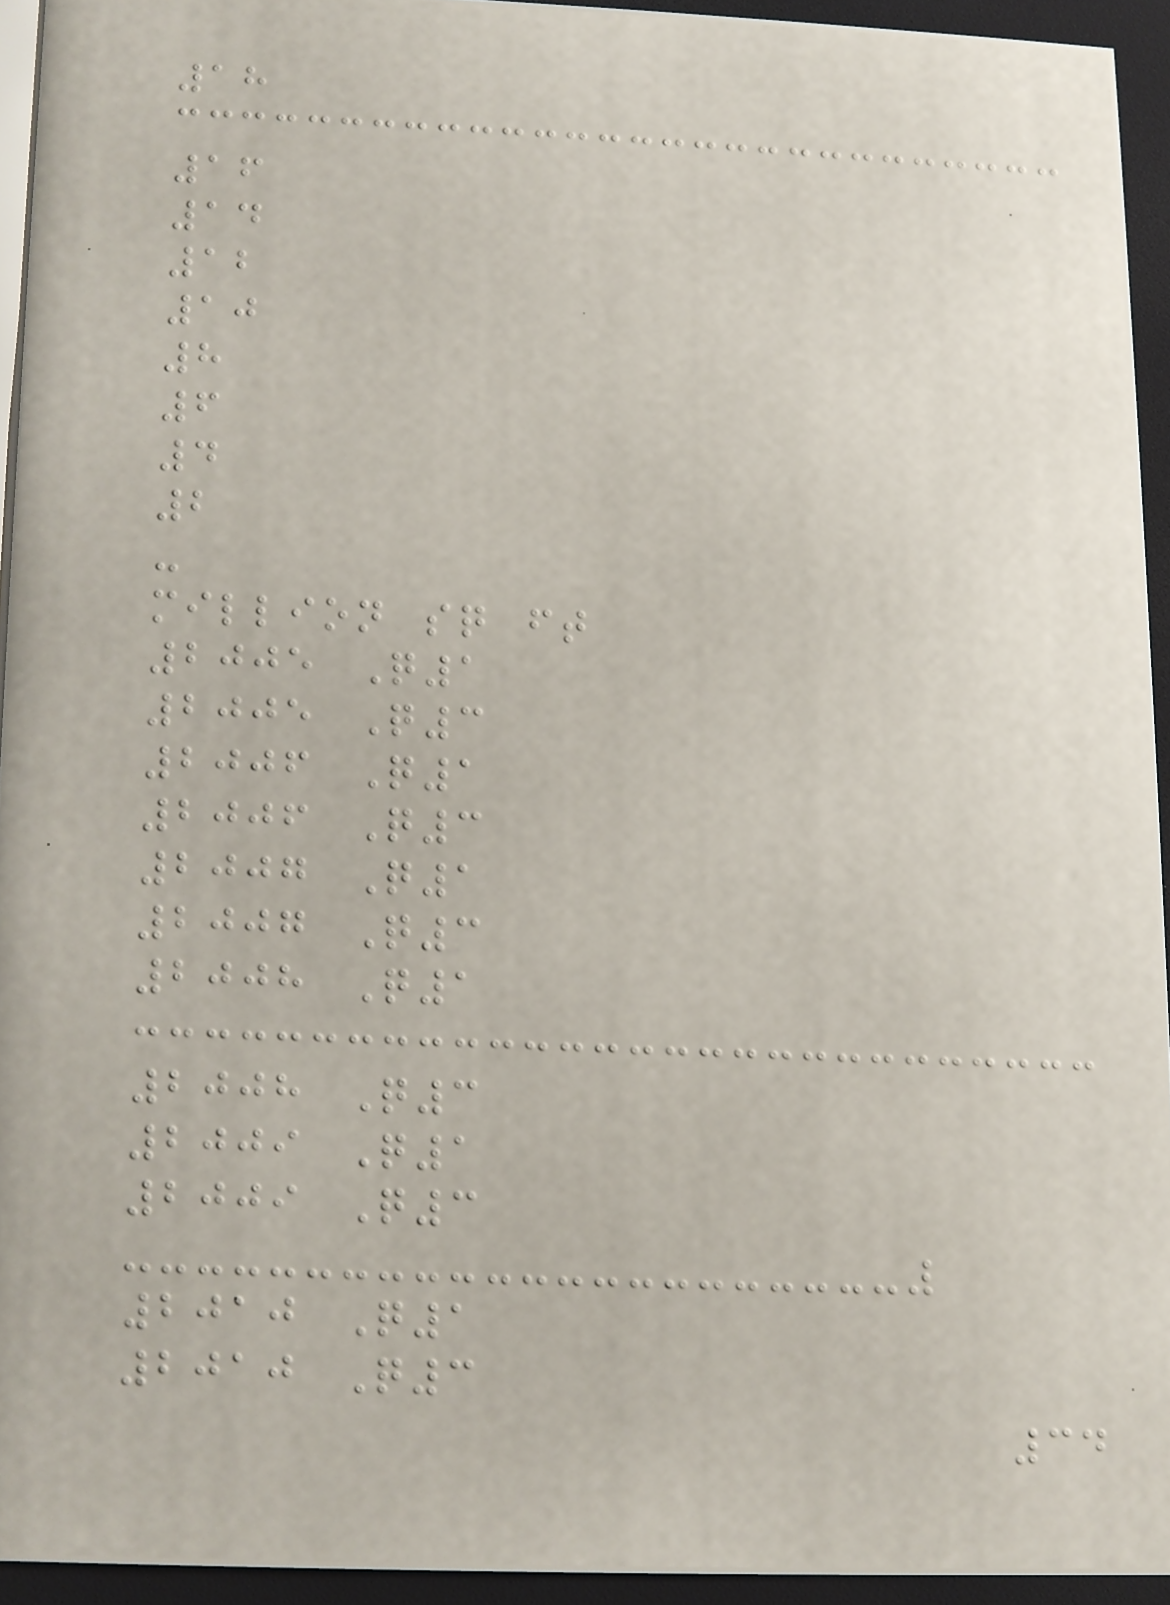18
16
14
12
10
8
6
4
2
-
million sq ft
2005 Q1
2005 Q3
2006 Q1
2006 Q3
2007 Q1
2007 Q3
2008 Q1
2008 Q3
2009 Q1
2009 Q3
2010 Q1
2010 Q3
34
